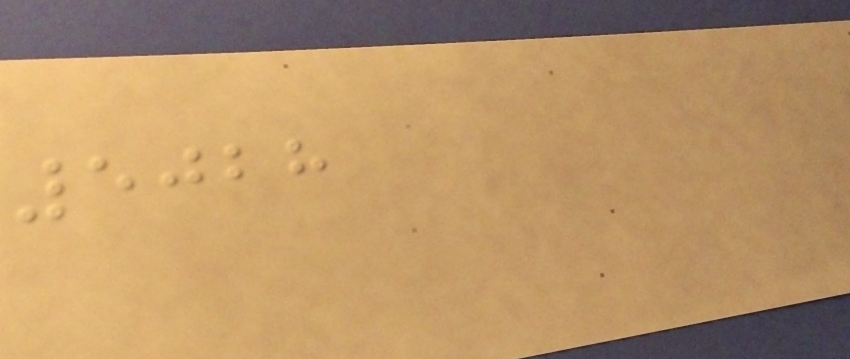5028
